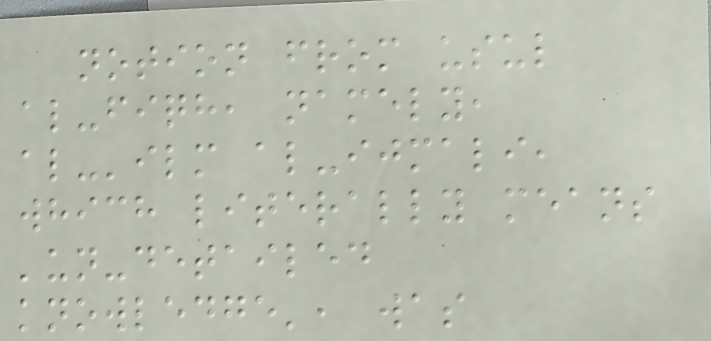notion from usul
al-fiqh, namely,
al-'ilm al-ijmali,
which literally means
'un-detailed
knowledge', was
